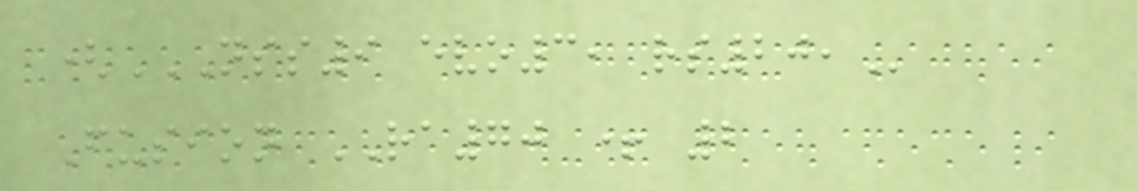(NSS9 EVO3, RS20,
Fusion RA70 + 2
